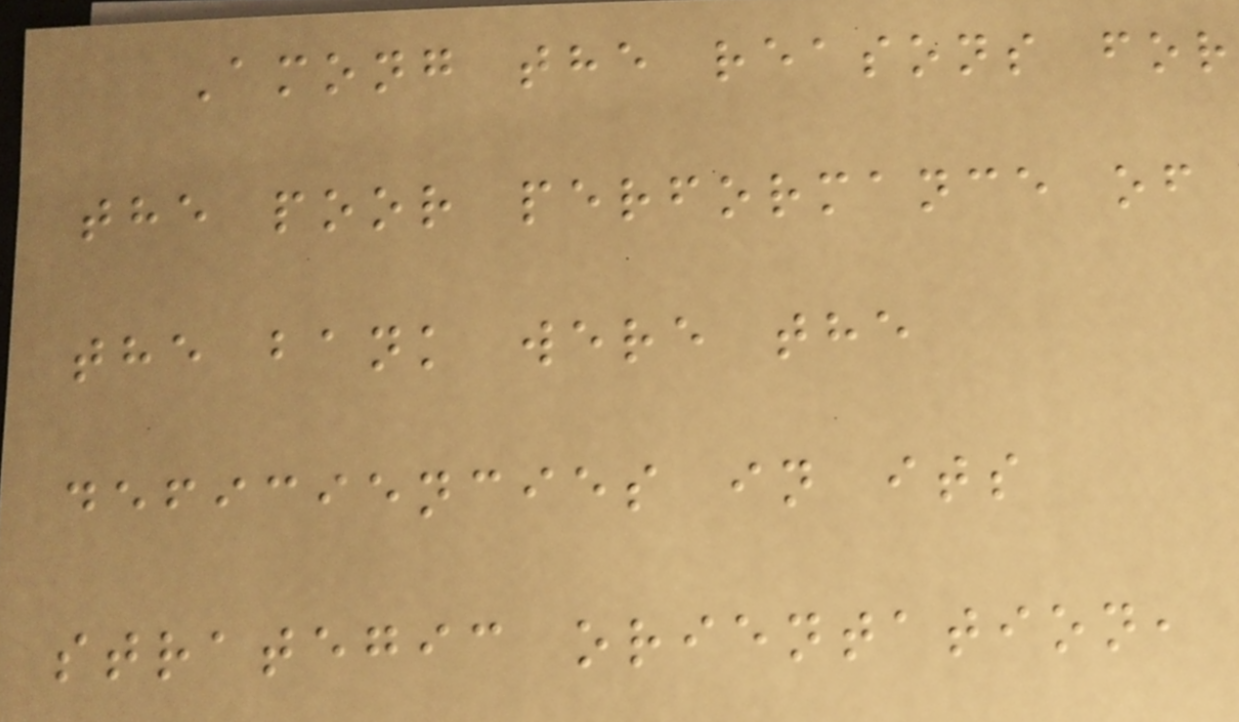Among the reasons for
the poor performance of
the bank were the
deficiencies in its
strategic orientation,
